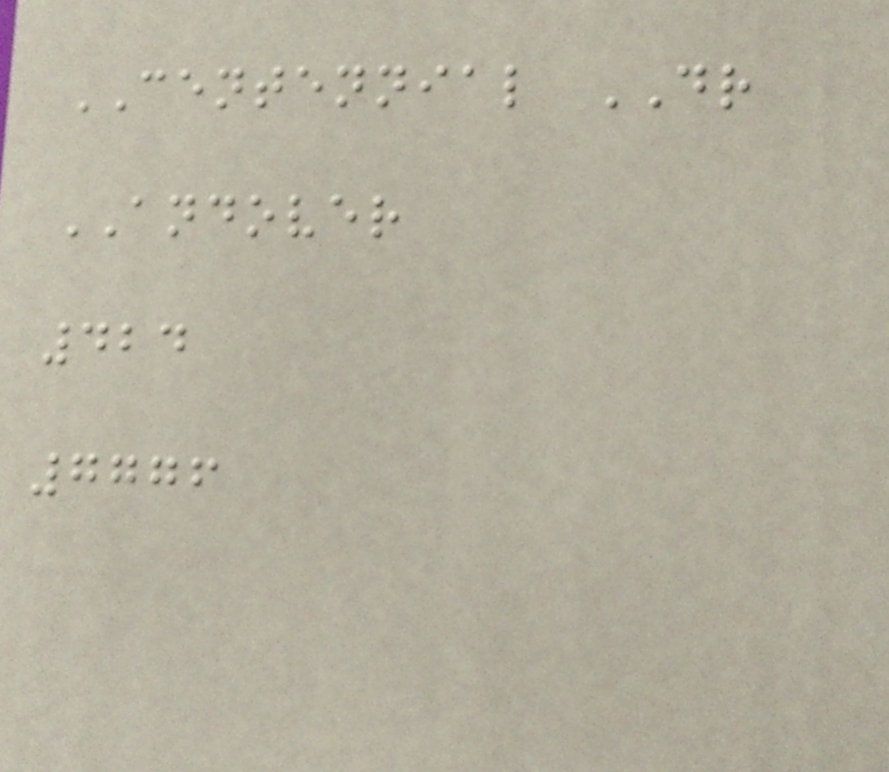CENTENNIAL DR
ANDOVER
424
7776
